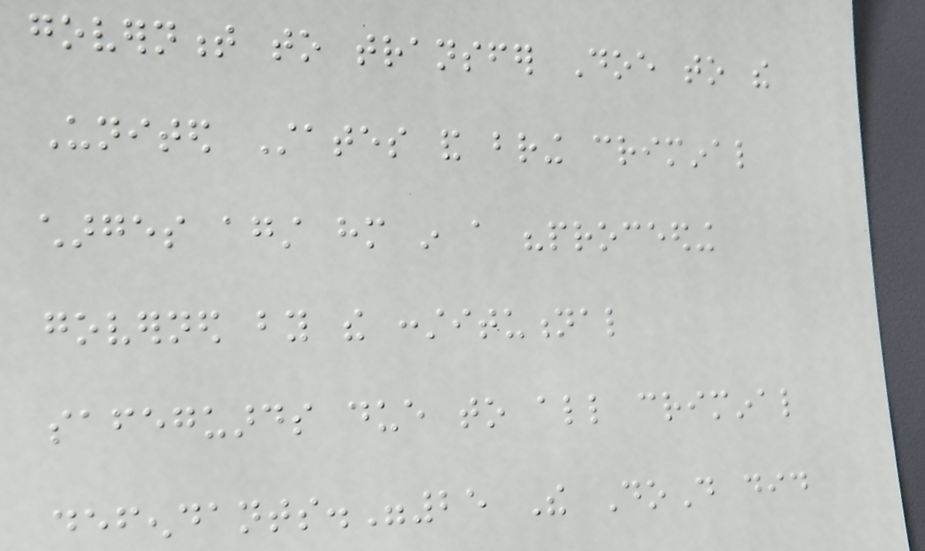government to transfer Doe to the
United States and bring criminal
charges against him in a "proceeding
governed by the constitutional
safeguards due to all criminal
defendants."25 The DoD did
